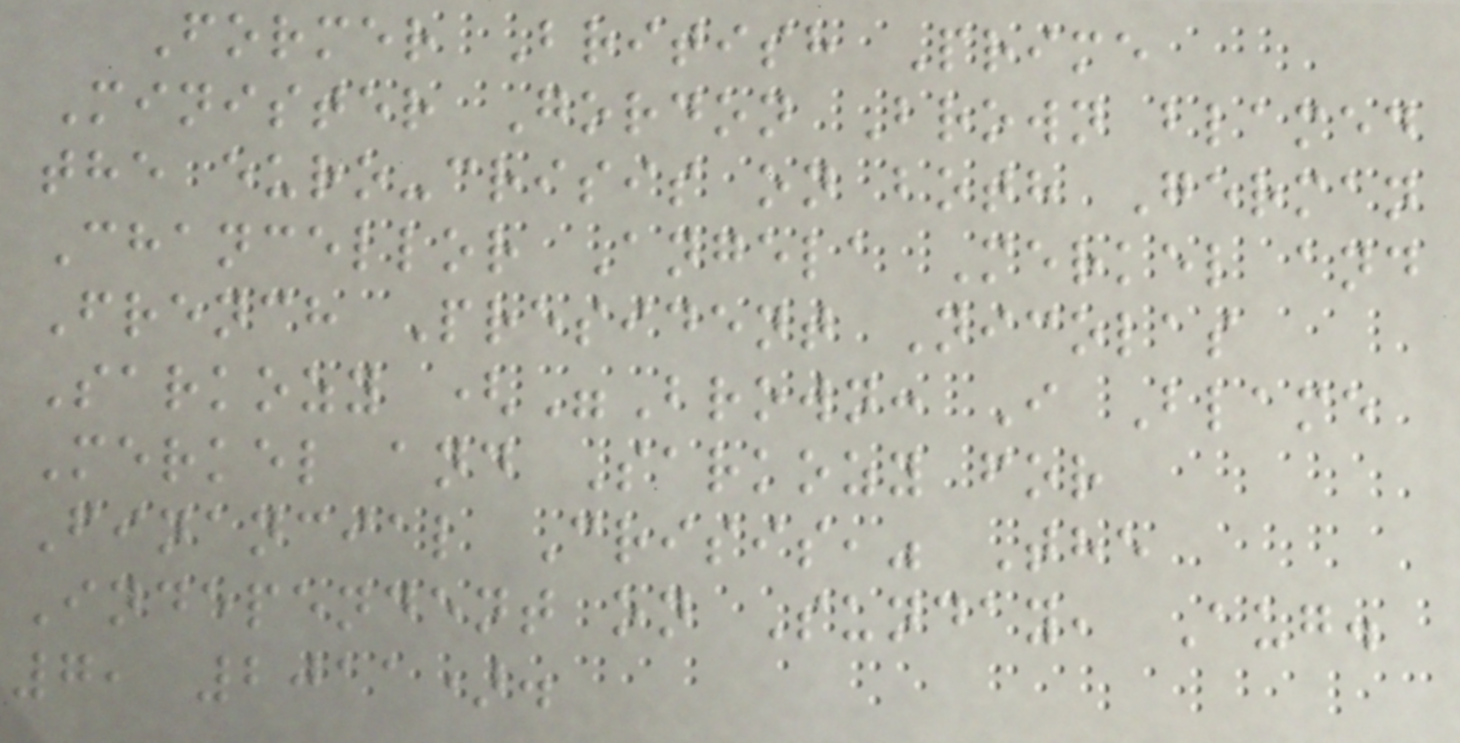Former British Prime
Minister Gordon Brown blamed
the euro-crisis on both German
Chancellor Angela Merkel and
French President Nicolas
Sarkozy ("Brown: I Blame
Merkel and Sarkozy for
Financial Crisis," The
Independent on Sunday, Aug.
7, 2011).
